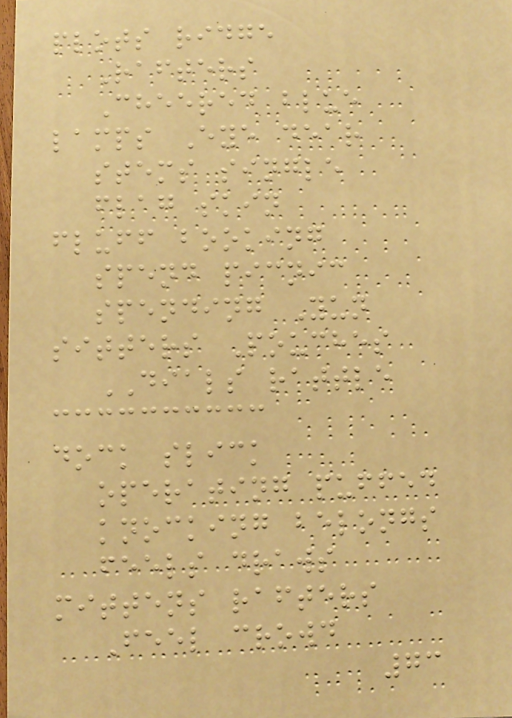plots ridge
Rafters
Cheered blue
lamps Eye dear
stems single
flag skin
fluff booking
spend picnic
spending Yun
sitters Pouches
DIALS rattle
dock slick
operating puffed
knocking belongs
feels draws
mittens rafters
Feel crowd
73
